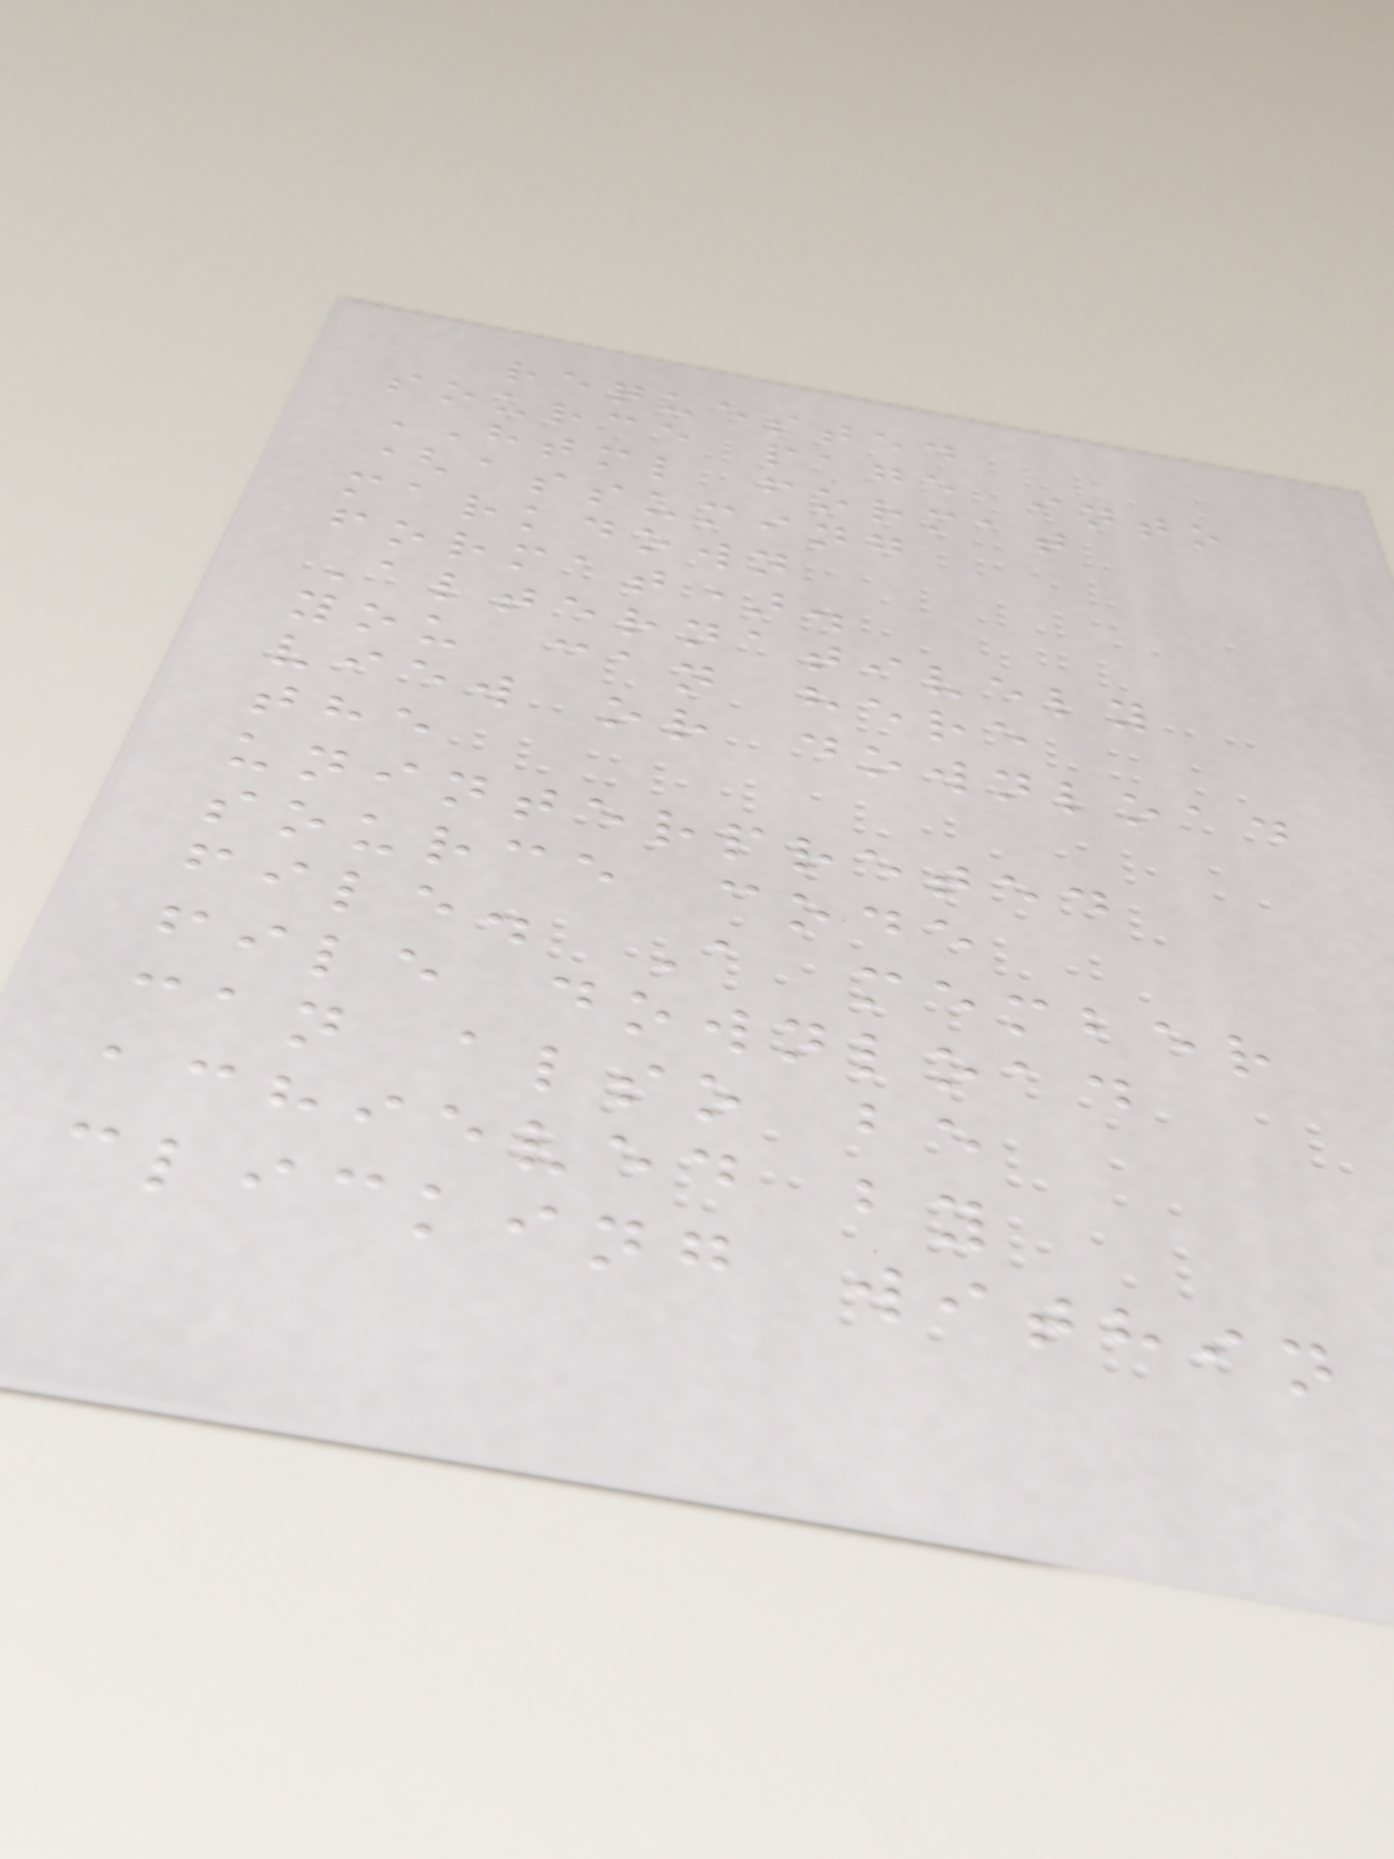requested
source page into
HTML format
(assuming
markdown
format).
Alternatively
you can here
view or download
the
uninterpreted
source code
file. A member
file download
can also be
achieved by
clicking within
